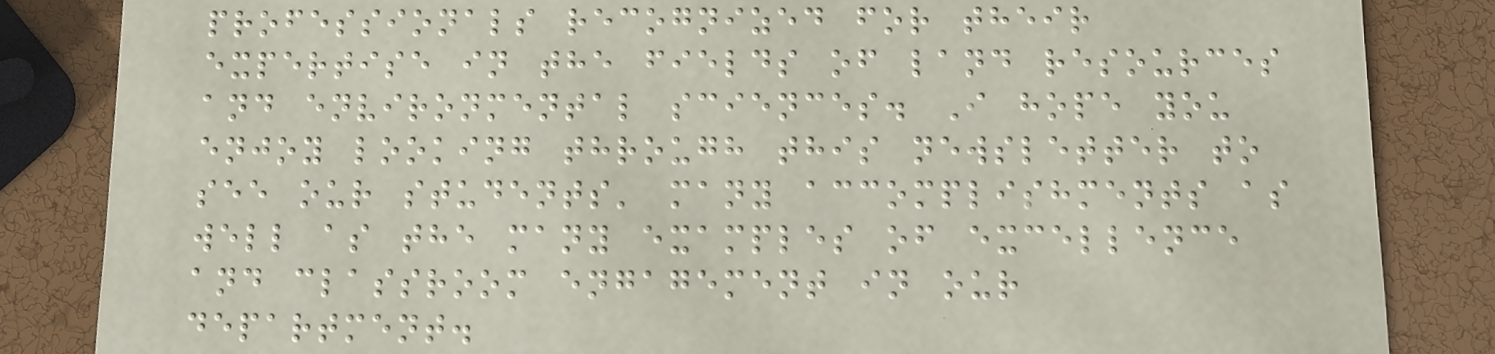professionals recognized for their
expertise in the fields of land resources
and environmental sciences. I hope you
enjoy looking through this newsletter to
see our students' many accomplishments as
well as the many examples of excellence
and classroom engagement in our
department.
